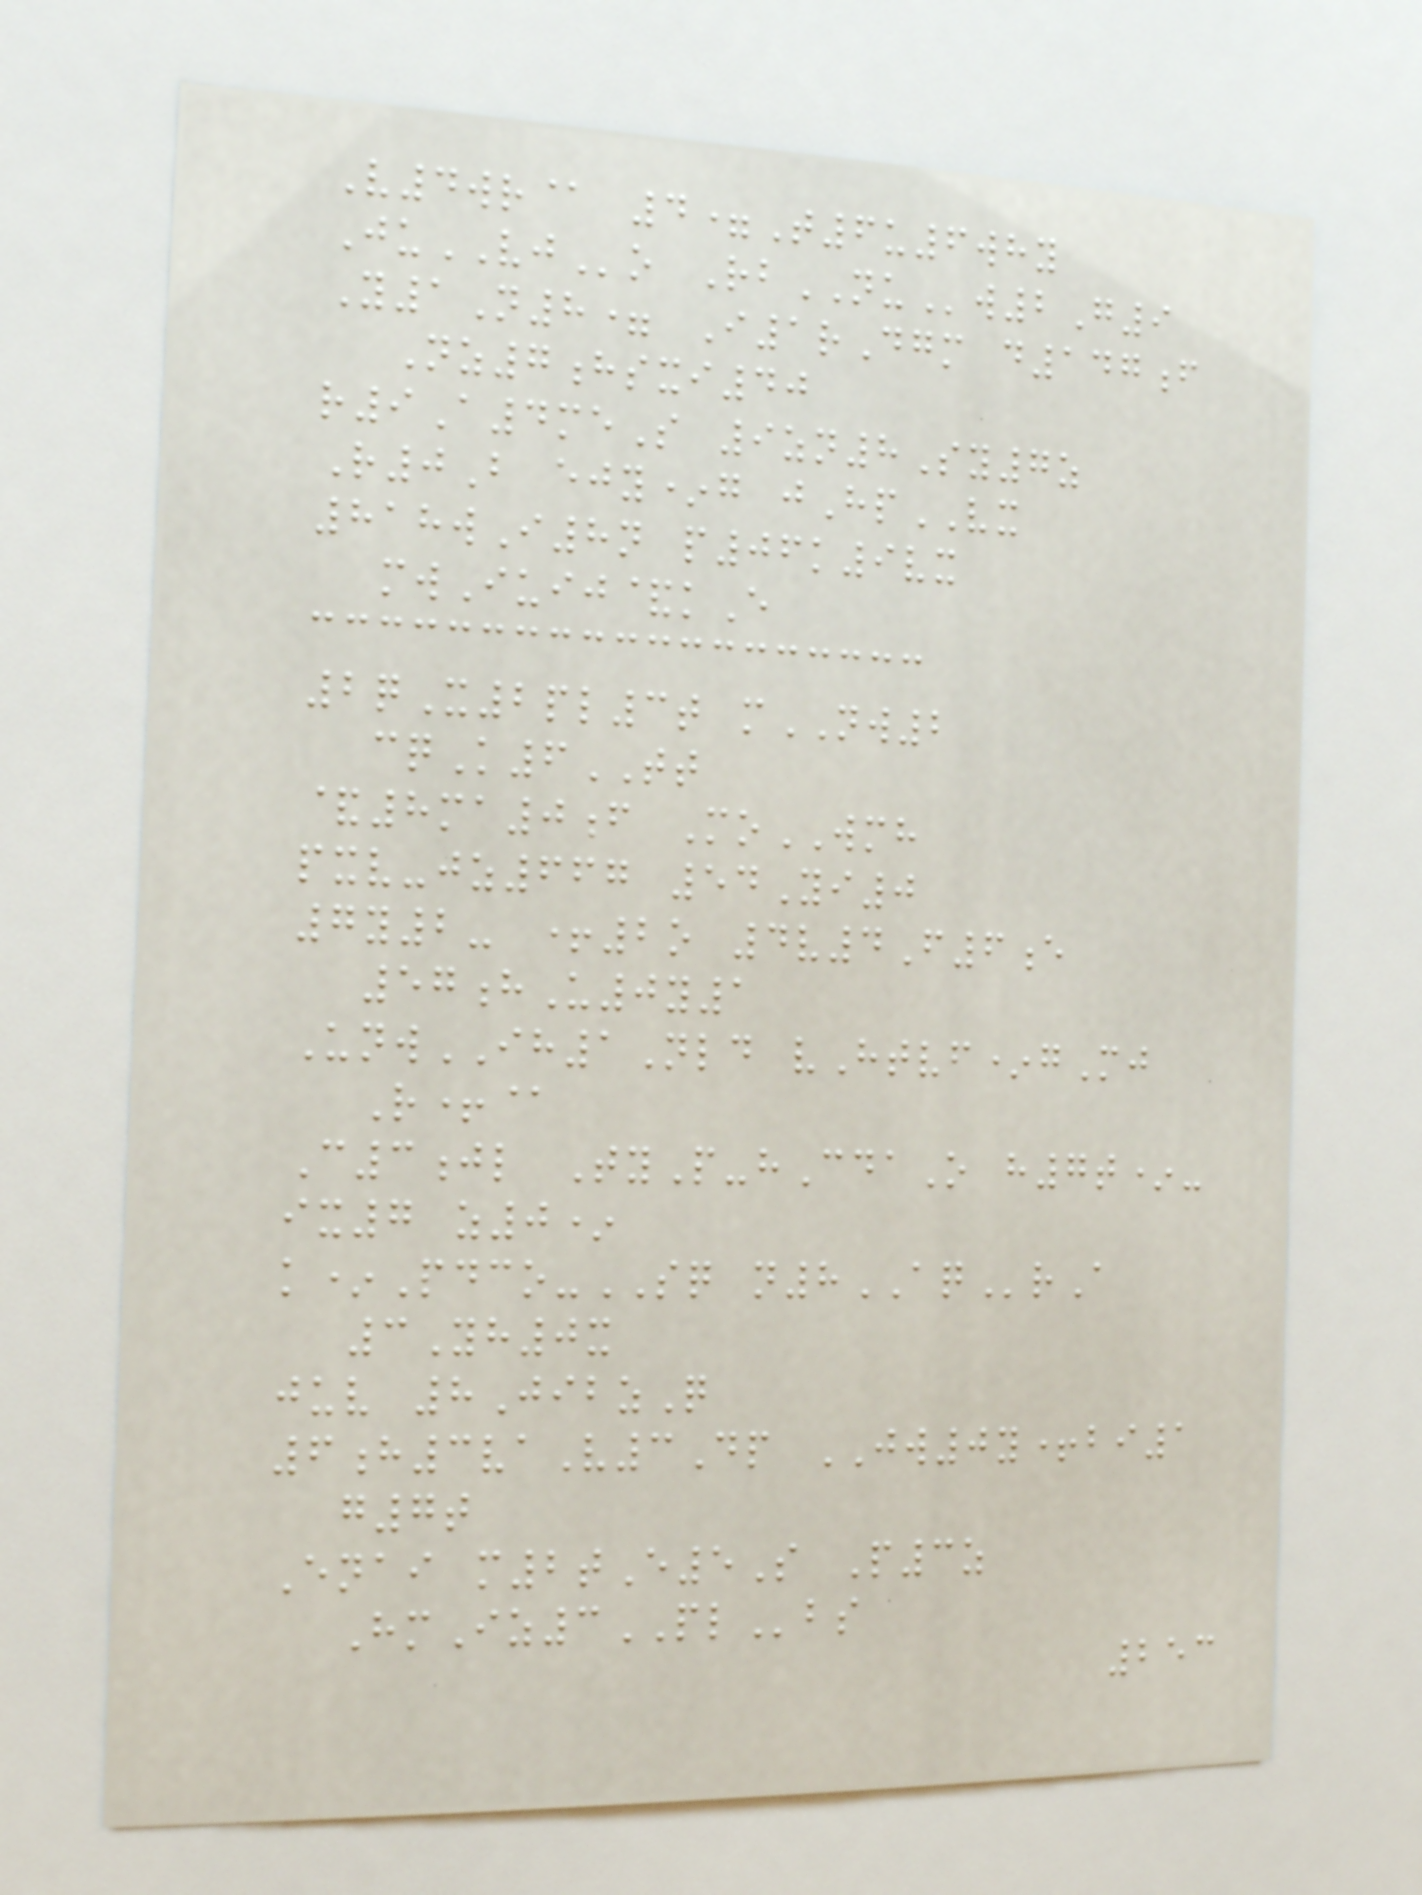V4wr@ 4=T6u6why
JuVJo RbNUw2G9
Y1N8= I1rDgm d147f
Nz7hsxi40
r9A4meS 9zn8Sy7z
R0B ejy*g jHpVX
818wI8n p06k9vx
mwIuij&kE
2qX2pl3t mNW2
cqK6TT
&8ma0f MoWMH
pxv-jz667 54Yi0
7y2- +2o 4v4F6e
57hU0y1
UnwIH1Nld vHtvf*gMj
R+@
C3jl TyP-hCdaO h7t*-
ix7 z0*
k*Pdco-SQ n8AQrA
3Yh0x
juv 8JibzQ
6h3vaV3Dp JW0y+bi1
g7t
Enai m2tE5S P3z
HmIz3PLbs
253
